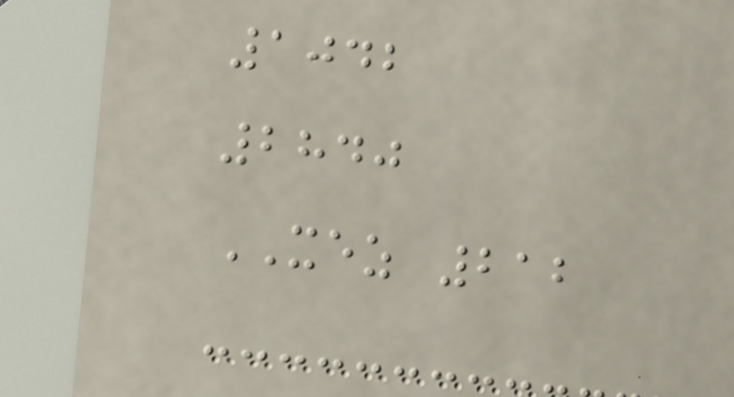1042
2840
XEZ 212
